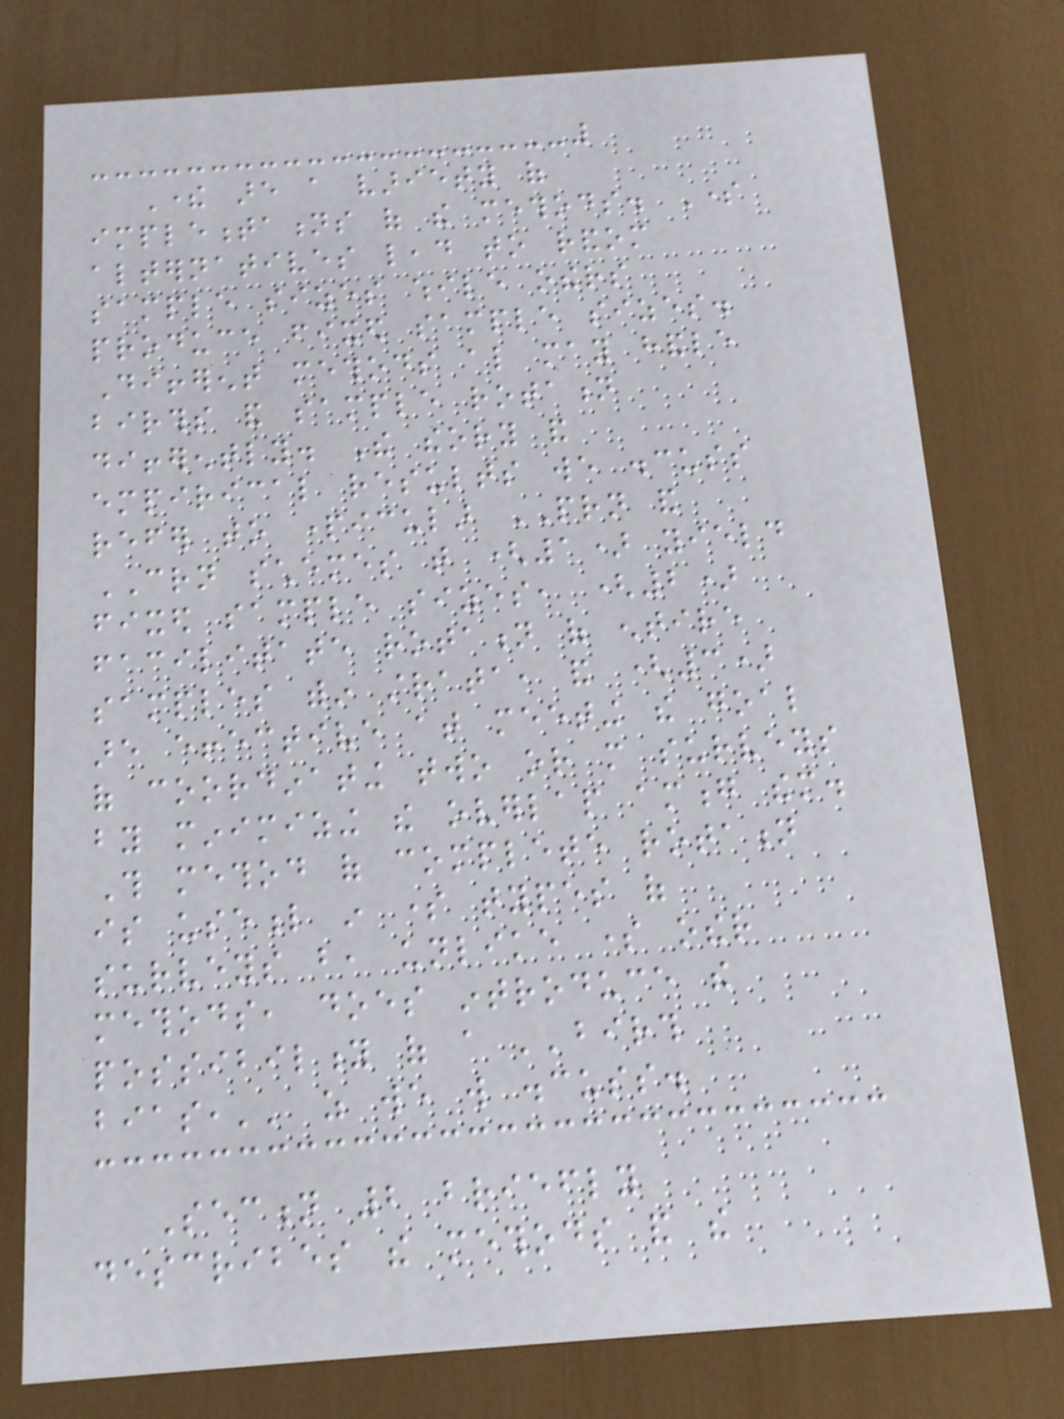There are a variety of
implementations of the methods. Some
alternatives lead to random
sample sizes while others
produce fixed sample sizes.
Different methods also may handle
births and sample rotation
differently. The theory and
empirical results we discuss
refer to particular PRN and
CRN schemes that (1) yield
fixed sample sizes, (2)
facilitate rotation of entire
samples within strata, and (3)
are effective at meeting the goal
of coordinating two or more surveys
by minimizing the overlap among them.
This method of complete rotation
is useful in some types of
surveys but, unlike some other
methods, does introduce the
possibility of a ''birth
bias,'' as we will discuss.
Section 2 briefly
describes the methods and the
